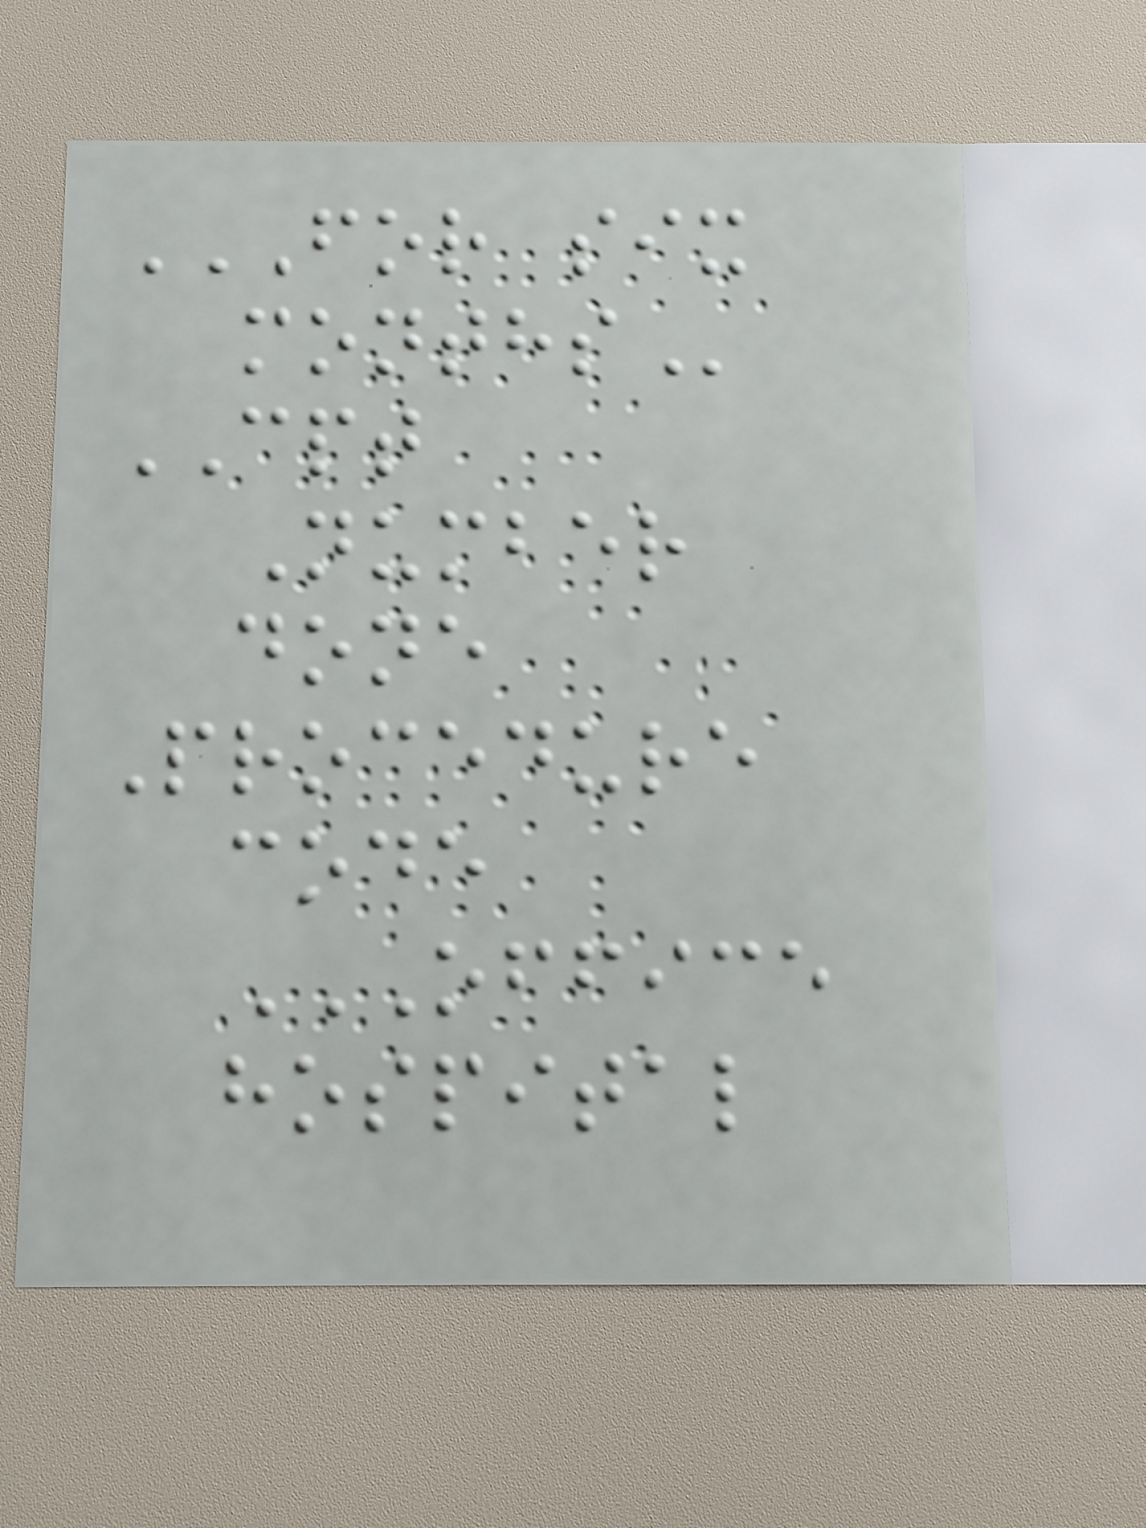FOR SIX
MONTHS
CPT
Number
done
Procedure
code
OFFICE
HOSPITAL
